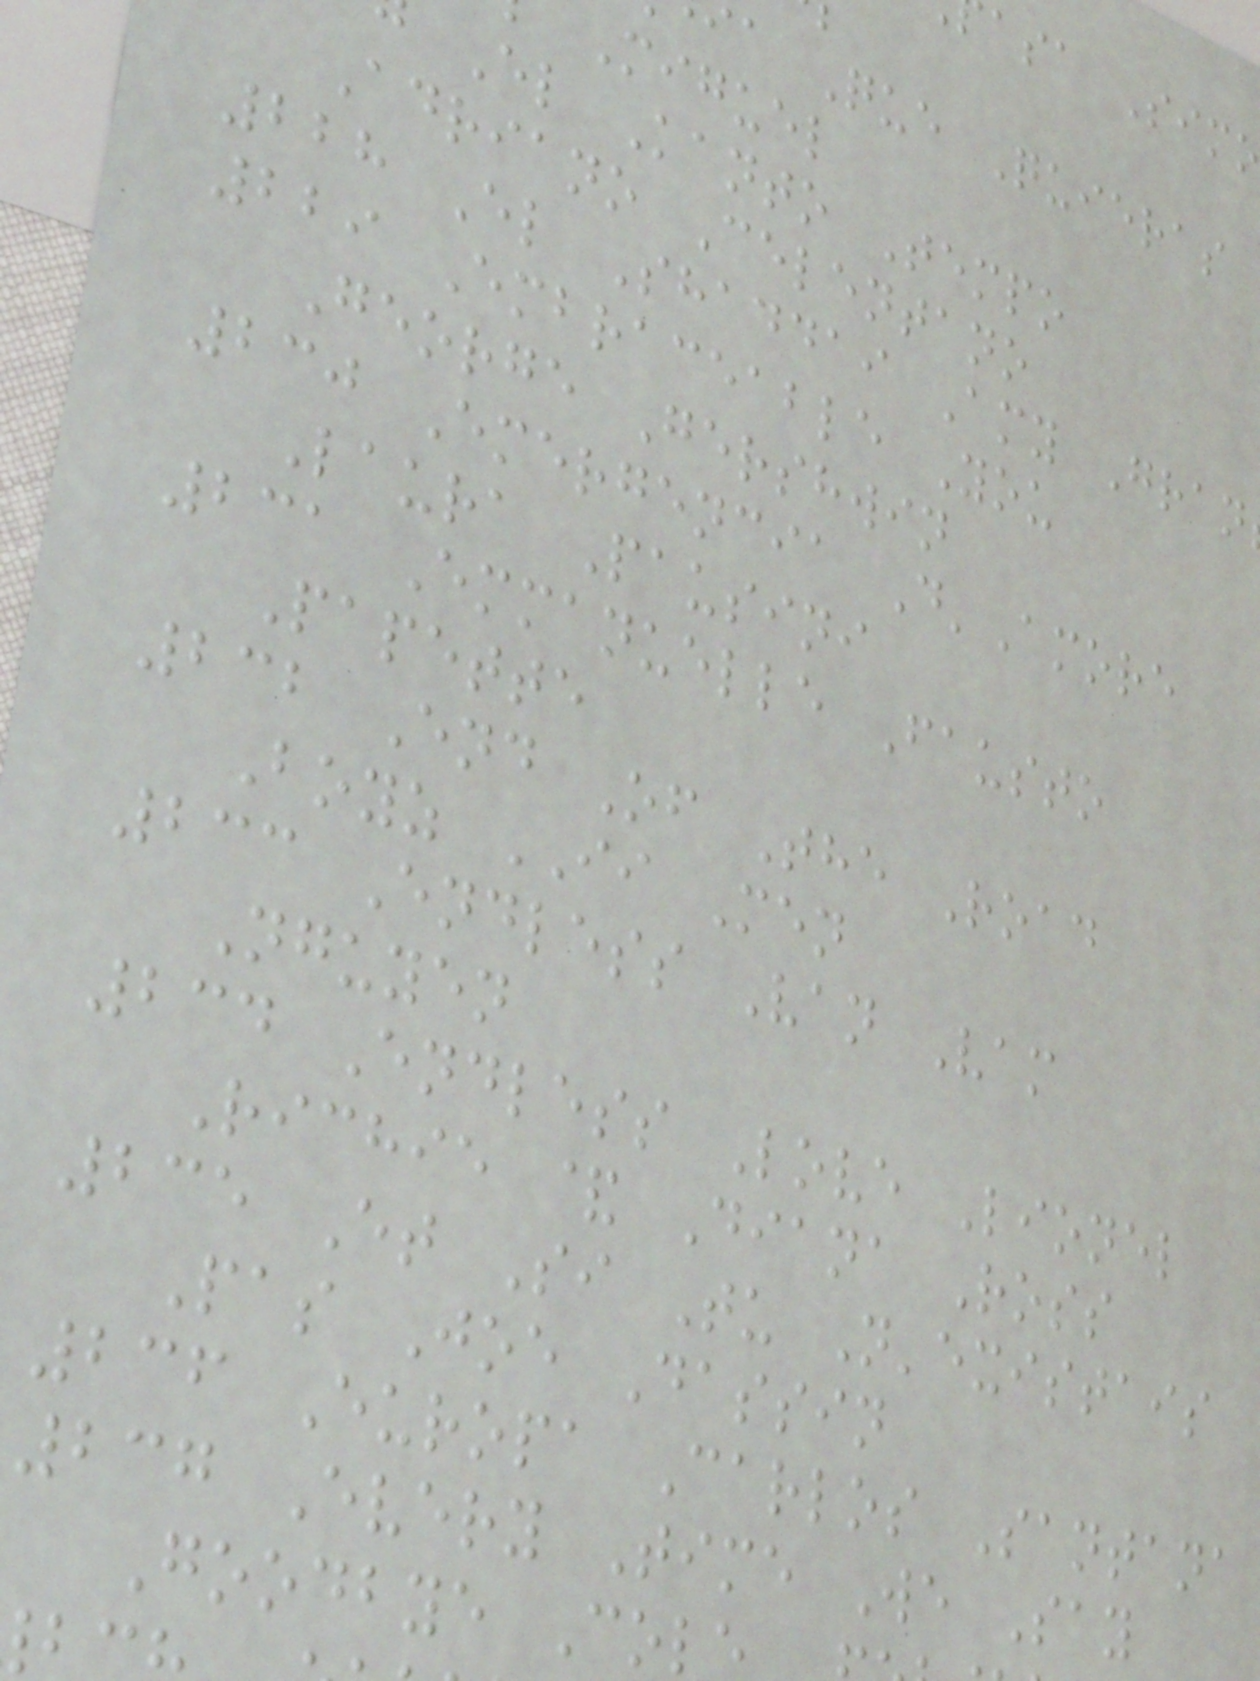asa Simo
a Que Quieras
Miguel
El Kanto Tempo
Adriano Celentano
228 El Shaddai Amy Gran
229 Embraceable You
George Gershwin
230 Emergencia D'Amore
Laura Pausini
231 Emmanuelle Fausto
Papette
232 End Of The Road
Boyz II Men
233 Endless Van Vam
Nguyen
234 Endless Love Lionel
Richie & Diana Ross
235 Et Si Tu N'existais
Pas Joe Dassin
236 Europa Carlos Santana
237 Every Time We Say
Goodbye Col
